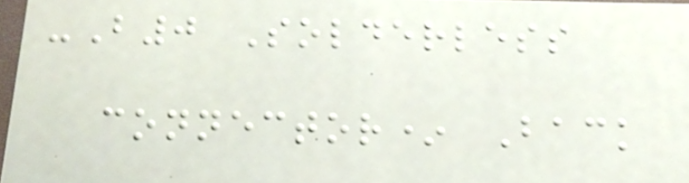-B0 Solderless
connector* Back
